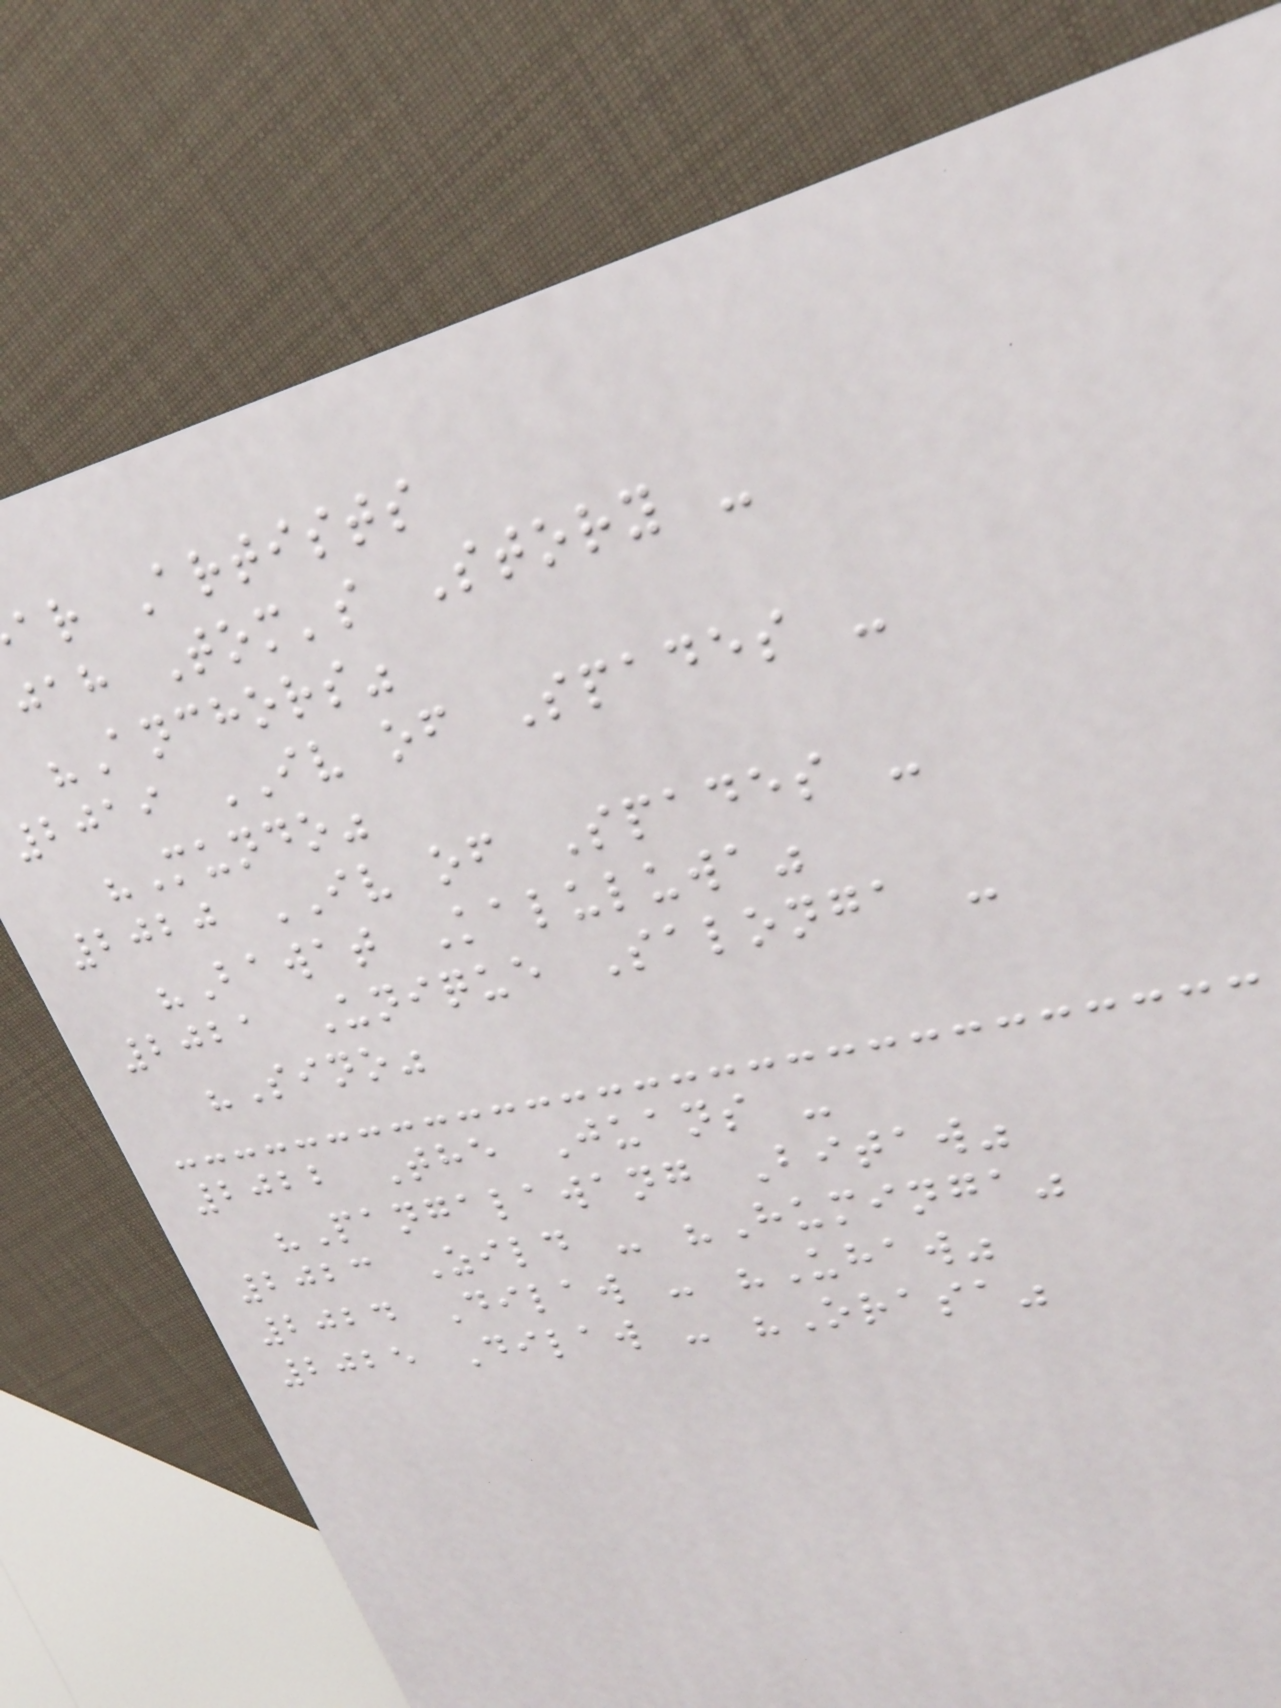ar Artists
jah Tom's Story -
"Anchors"
2019 IV of Spades -
"Mundo"
2020 IV of Spades -
"Bawat Kaluluwa"
2021 Unique Salonga -
"Sino"
2022 The Juans -
"Pangalawang Bitaw"
2023 Zild - "Huminga"
2024 Dilaw - "Uhaw"
2025 Dilaw - "Orasa"
